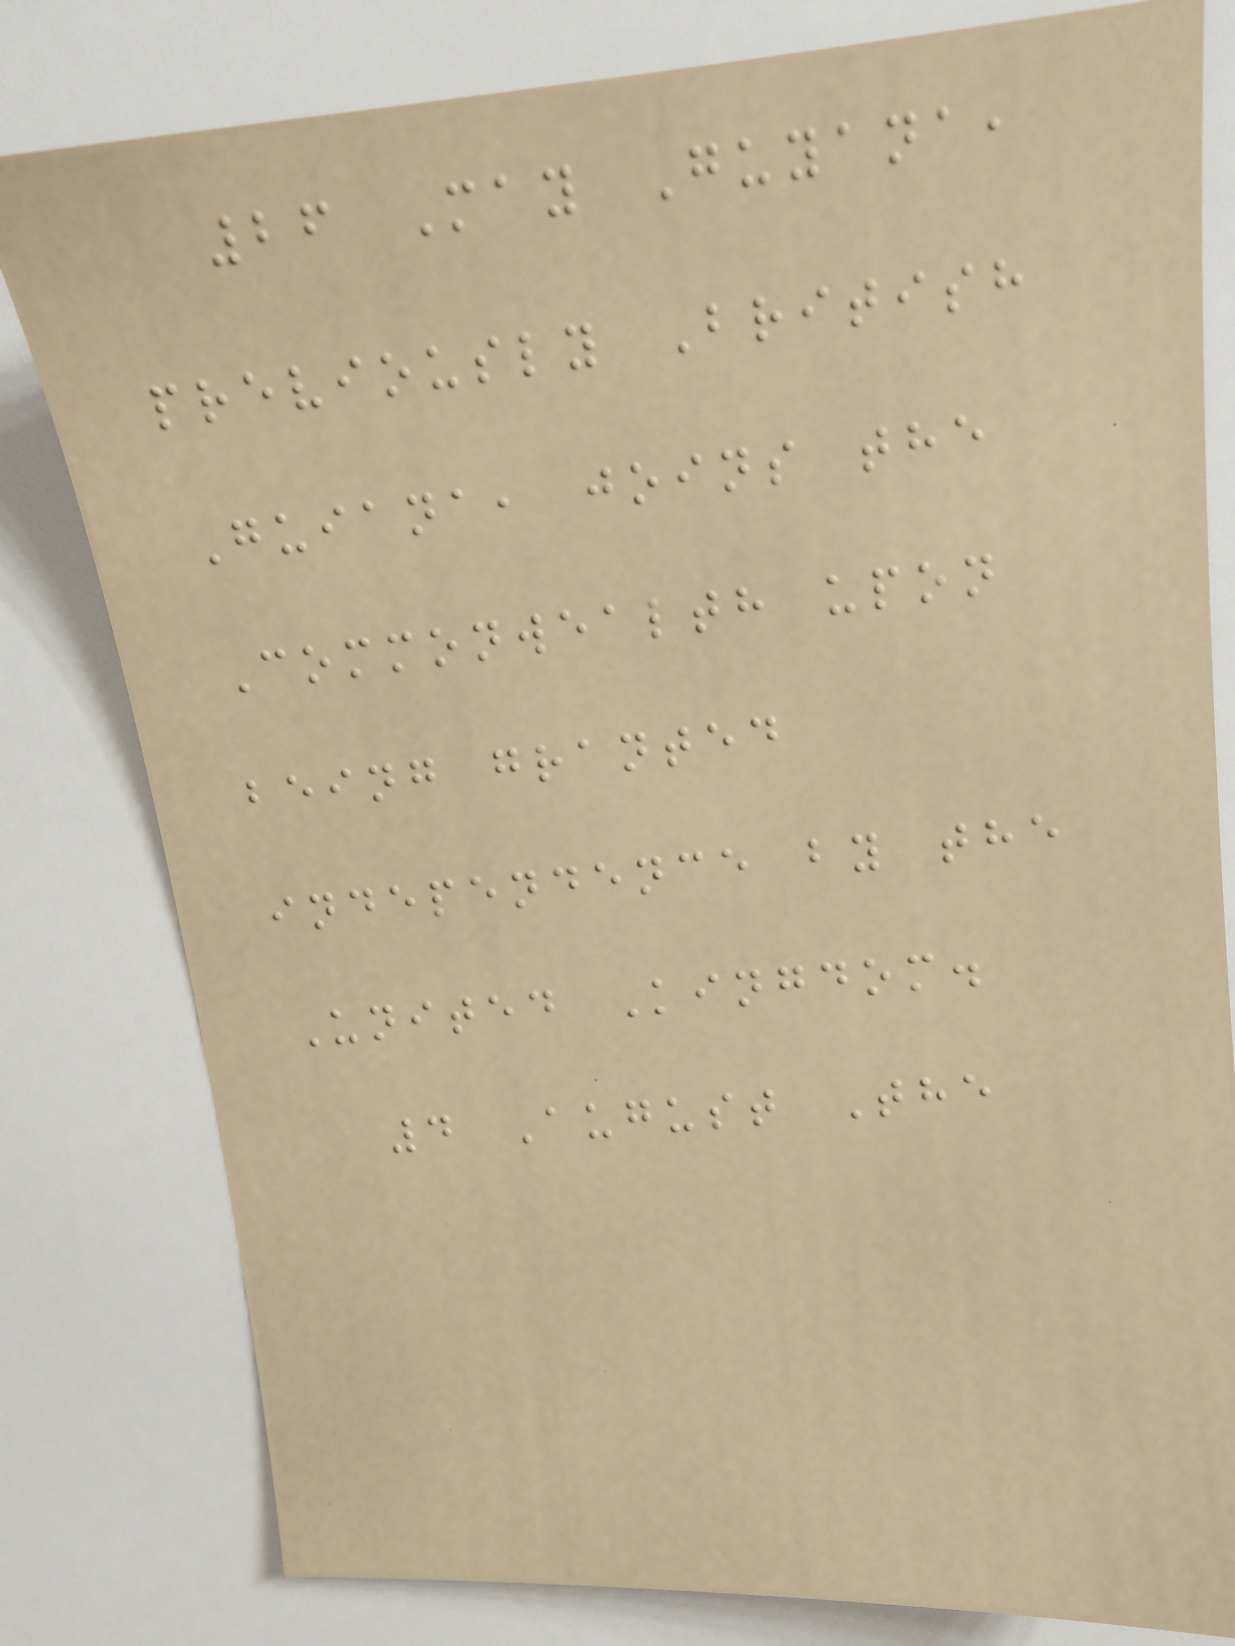26 May Guyana,
previously British
Guiana, joins the
Commonwealth upon
being granted
independence by the
United Kingdom.
4 August The
